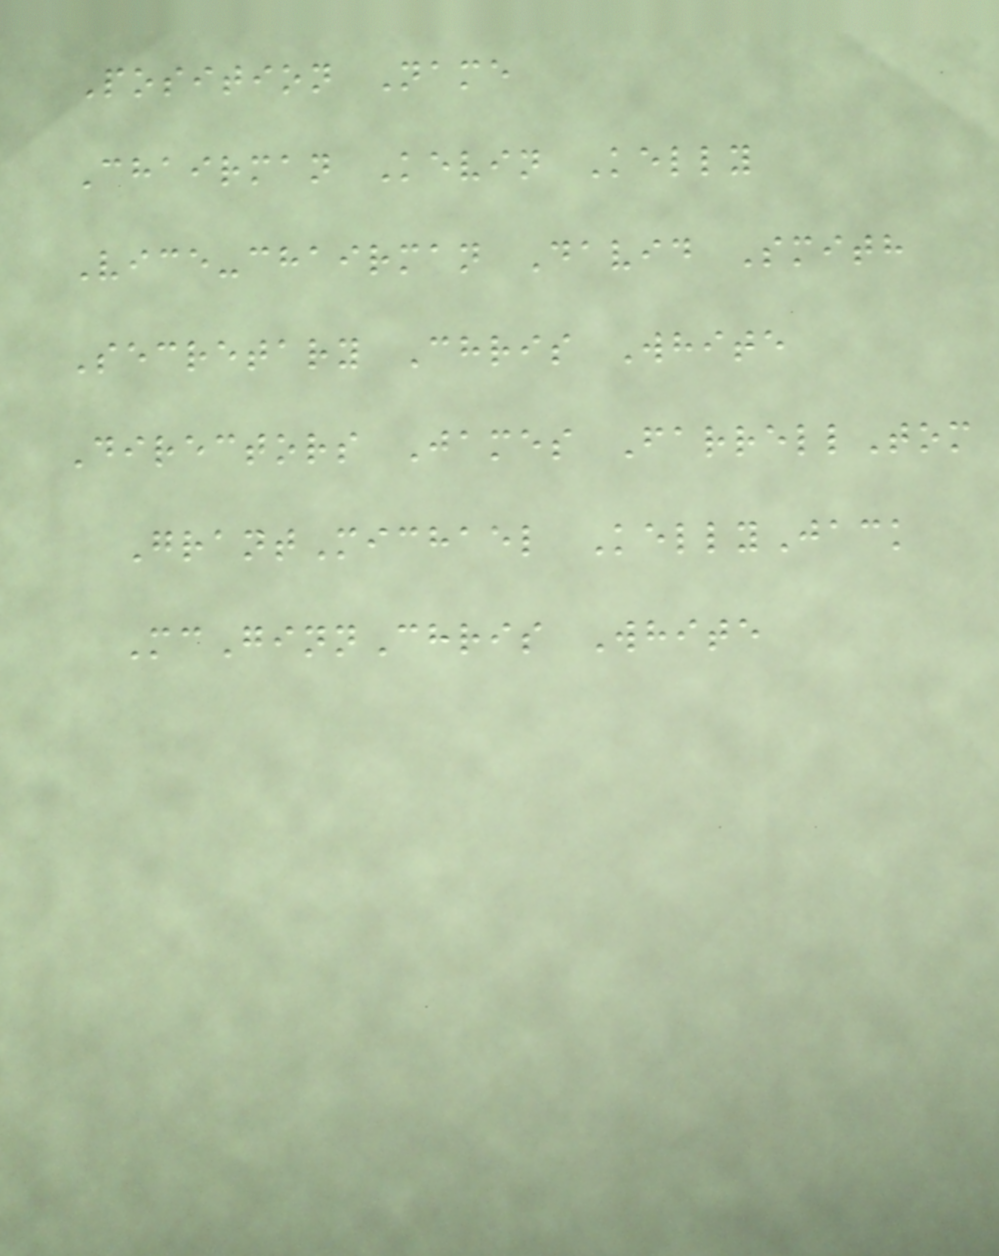Position Name
Chairman Kevin Kelly
Vice-chairman David Smith
Secretary Chris White
Directors James FarrellTom
GrantMichael KellyJack
McGinnChris White
